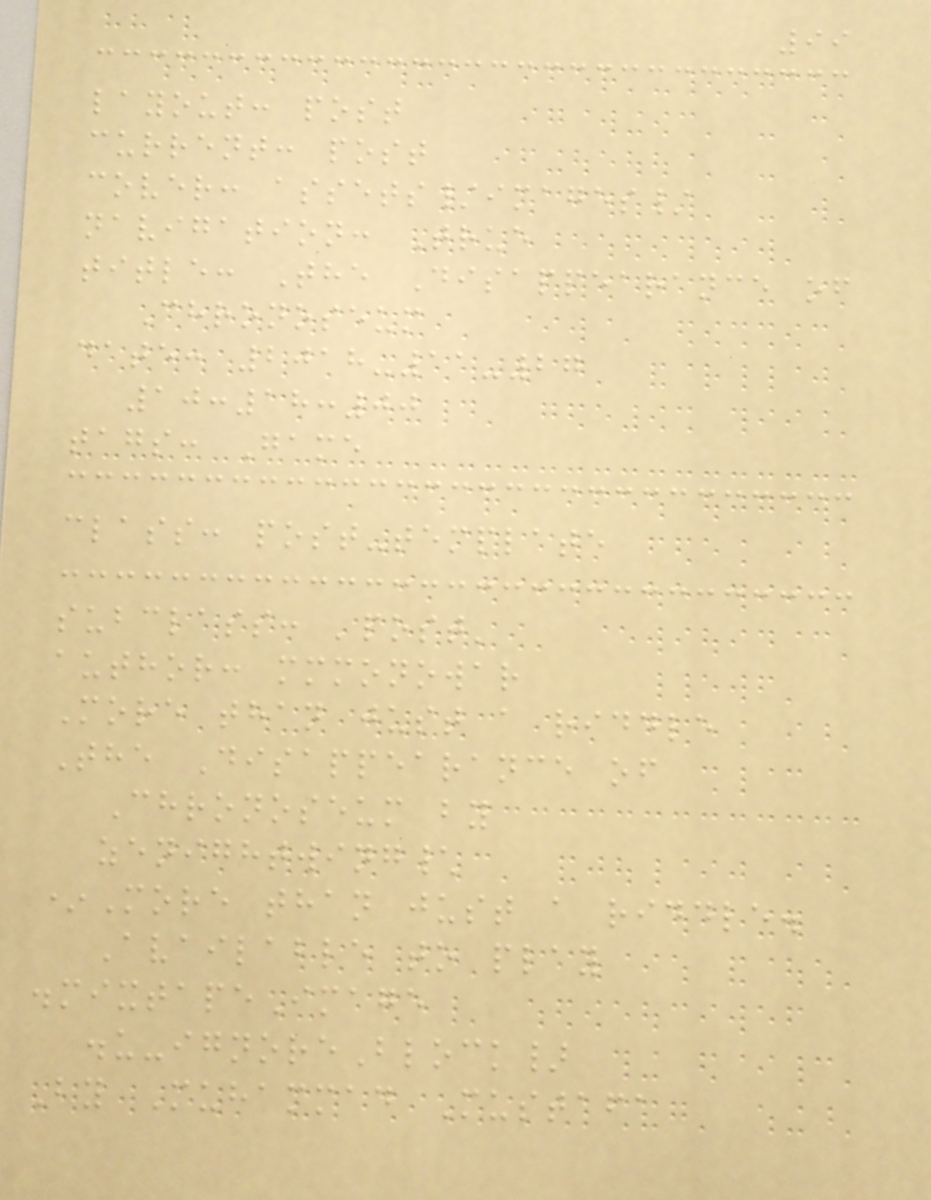99
layout: post
current: post
cover: assets/images/
navigation: True
title: The Disappearance of
Chronoseum
date: 2018-11-27
10:18:00
tags: Game
class: post-template
subclass: 'post'
author: mmmonowar
More than just a riddle
The Disappearance of
Chronoseum by
zenightwing\
*More than just a riddle.
Available to play
.mixtapeImage
.u-ignoreBlock}
By Muhammad Mustafa
